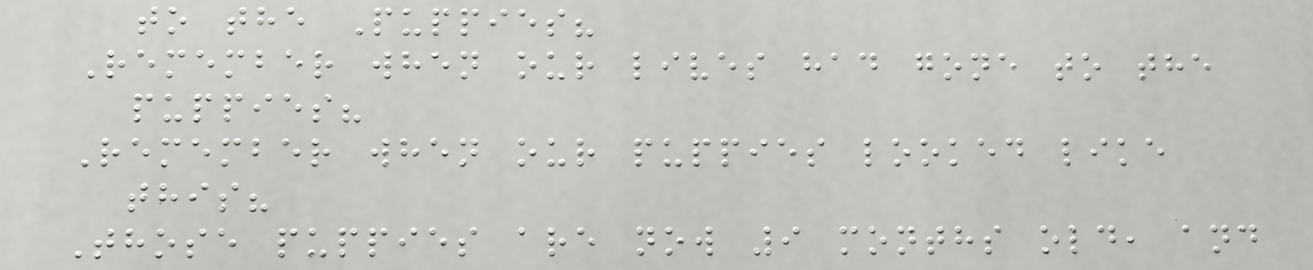to the Puppies?
Remember when our lives had gone to the
puppies?
Remember when our puppies looked like
this?
Those puppies are now 9 months old, and
